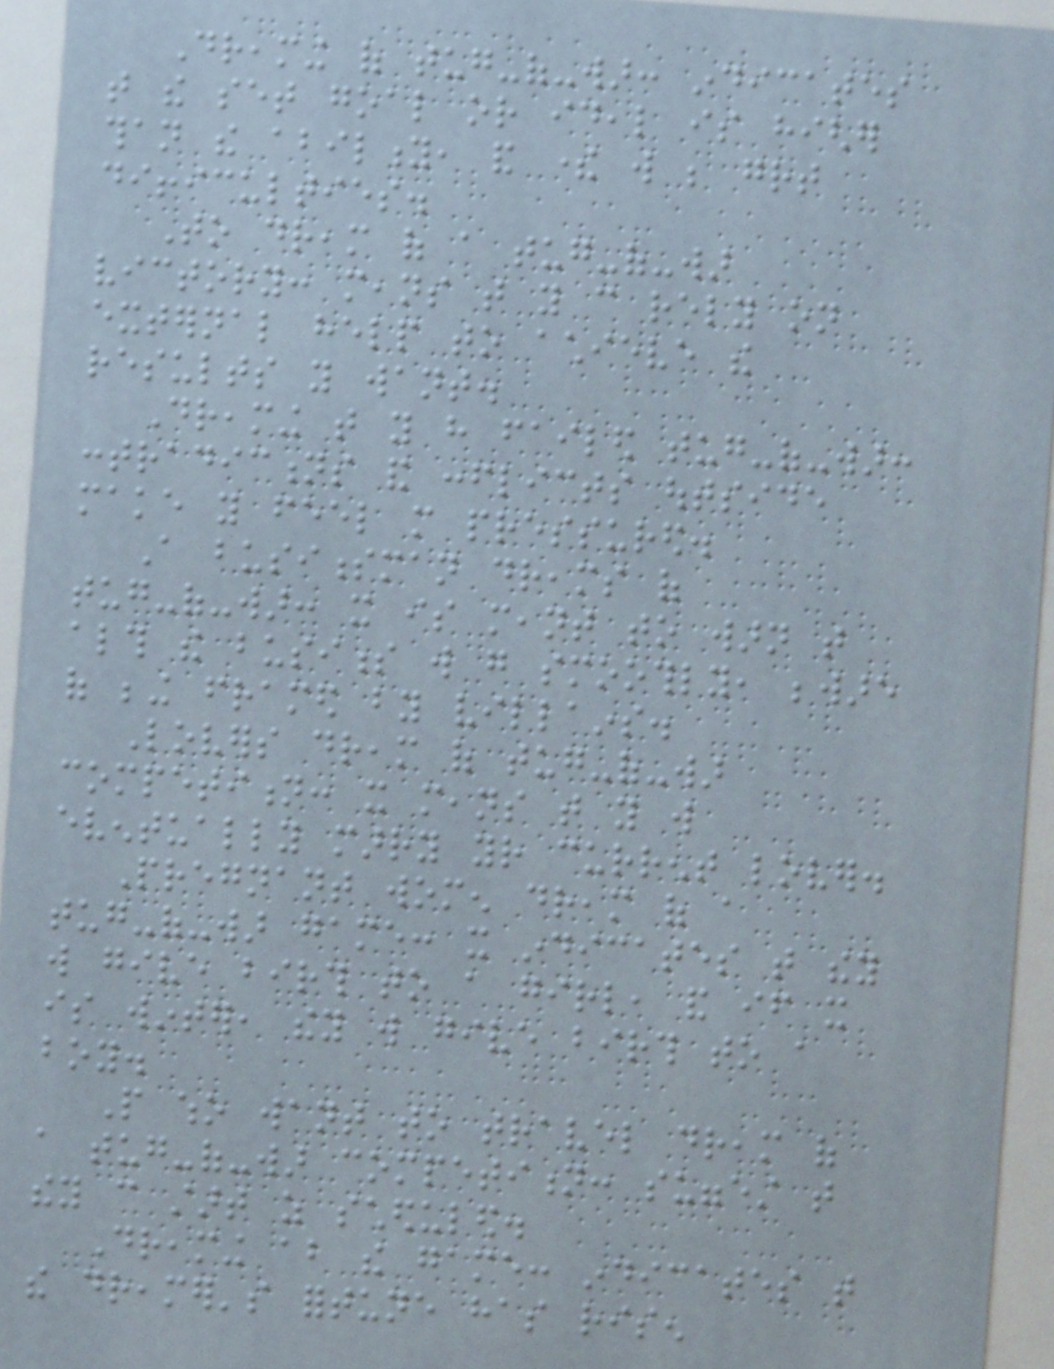Dreaming of tug-of-war: indicates
that the set goal or ideal is higher
than the ability, and there will be great
difficulties.
To dream of a tug-of-war
victory: means that you can rely on
external help to achieve the
results you want.
Dreaming that you have failed tug-of-war:
contradictions and conflicts outside
make you feel more pressured.
A businessman dreams of
tug-of-war: it is meant to warn that
although the business will go smoothly, beware
of being framed by villains.
Lovers dream of tug-of-war
competition: it means that you will
eventually marry your current lover.
Pregnant women dream of a
tug-of-war game: it indicates that they
will give birth to a girl, and if it
is winter, they will give birth to a
boy.
People who want to travel dream of
a tug-of-war competition: suggest that
they can start as scheduled.
Dreaming about the game: indicates that
the dreamer's fortune has risen
